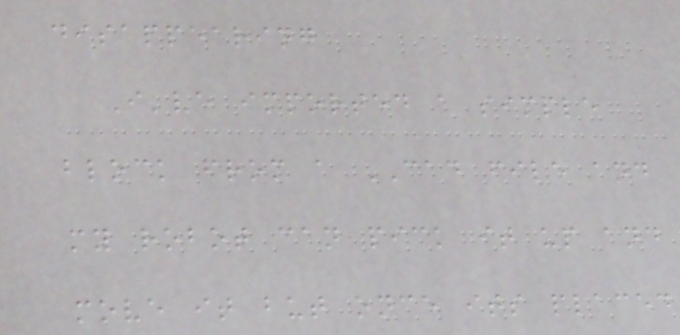disappearing
I've imported a simple
block from a CAD file and
my robot can pick it up and
move it but once its placed
